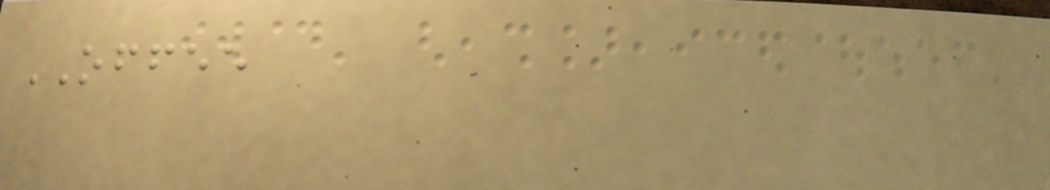OFFEE
